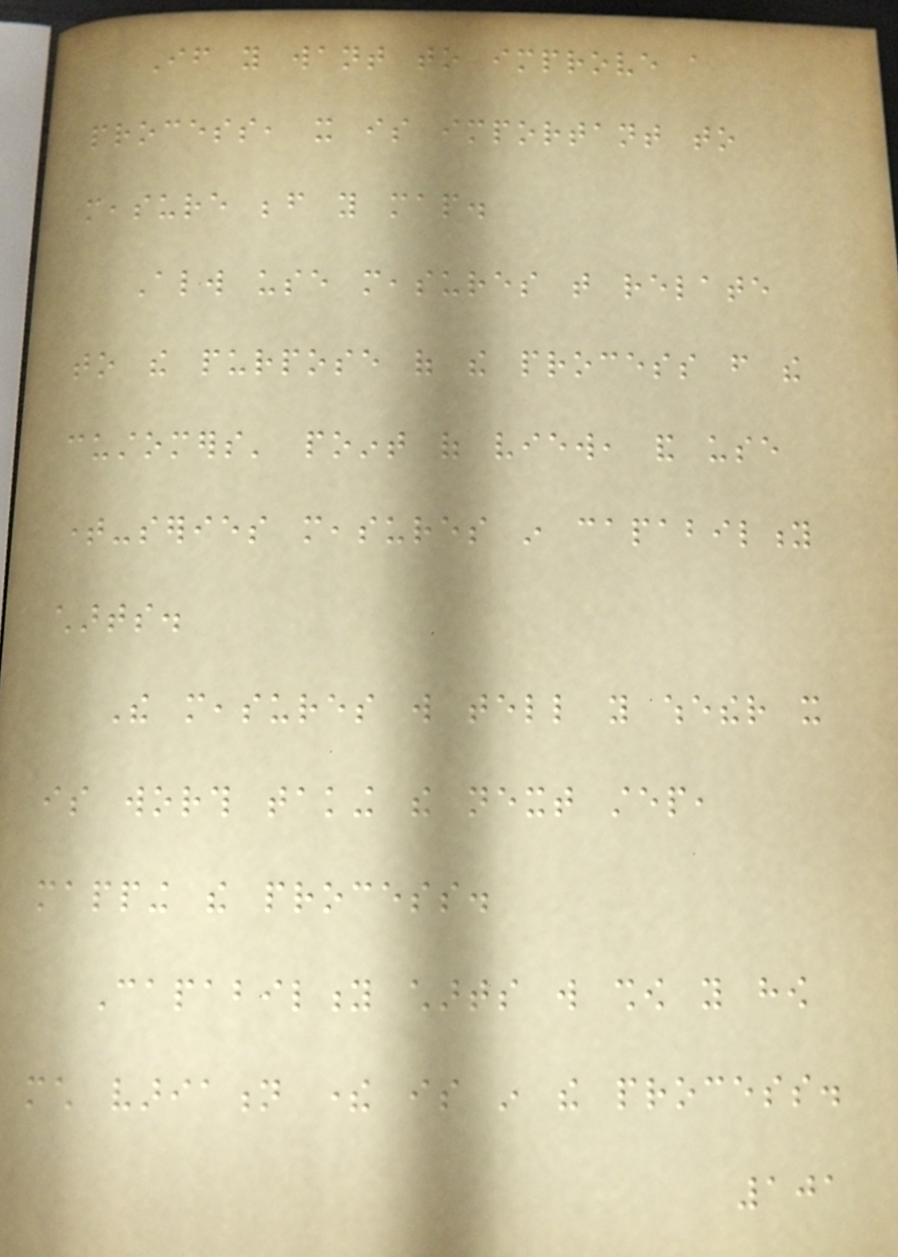If you want to improve a
process, it is important to
measure before you map.
Always use measures that relate
to the purpose of the process from the
customers' point of view, and use
time-series measures in capability
charts.
The measures will tell you whether it
is worth taking the next step,
mapping the process.
Capability charts will show you how
much variation there is in the process.
101
